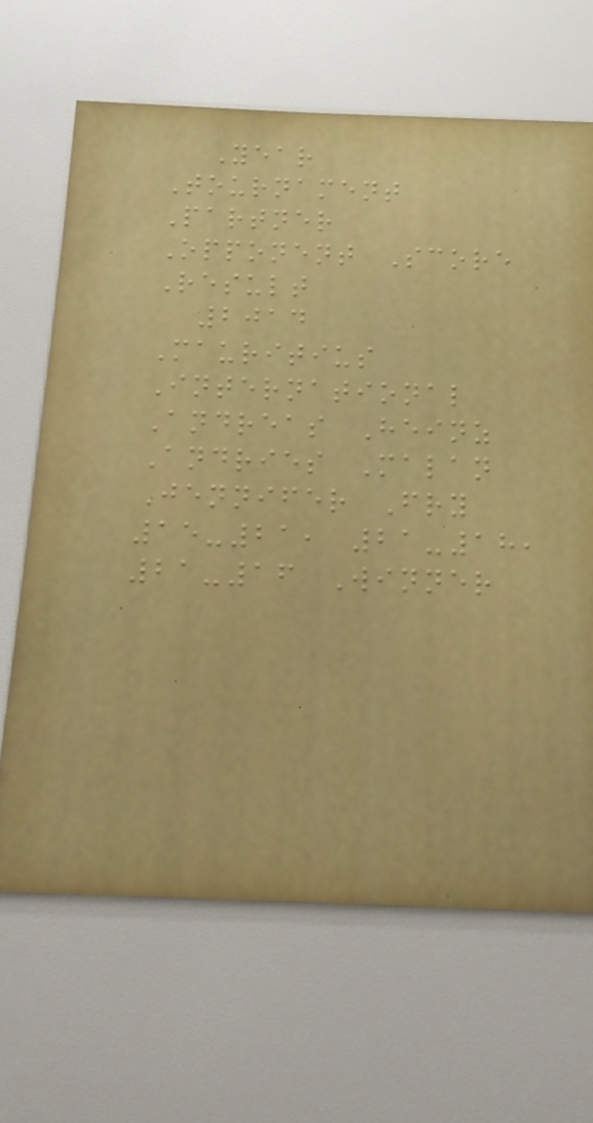Year
Tournament
Partner
Opponent Score
Result
2014
Mauritius
International
Andreas Heinz
Andries Malan
Jennifer Fry
15-21, 21-18,
21-16 Winner
